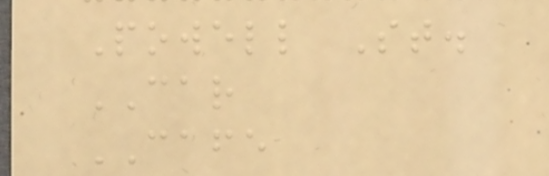Powell St.
CAR
CAFE
